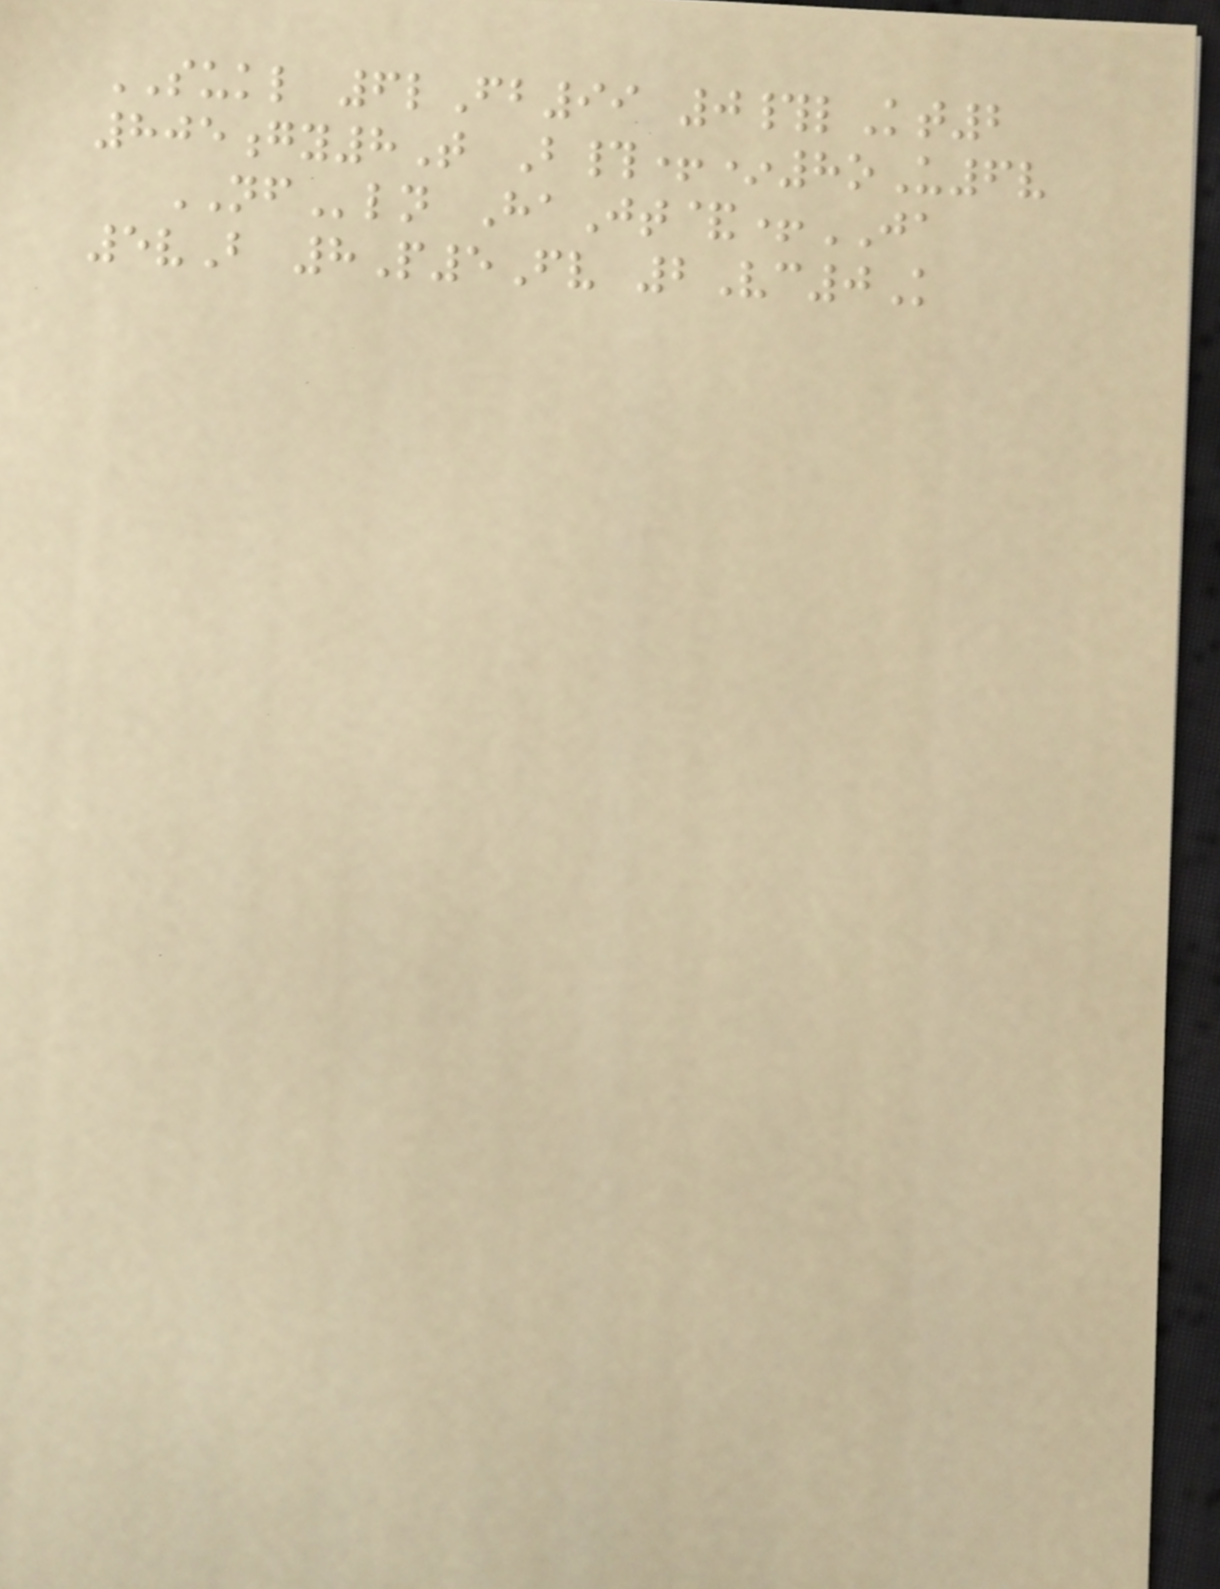SUKL 6lFb99 0#lKt2
805gy8T B#+*8oU6v
NFln HaJt&+JA
5vB 8P5Fv 2Vc0K
